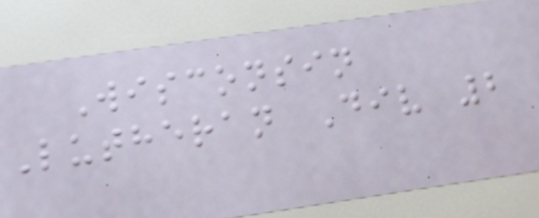Wisconsin
Lutheran Div 2
